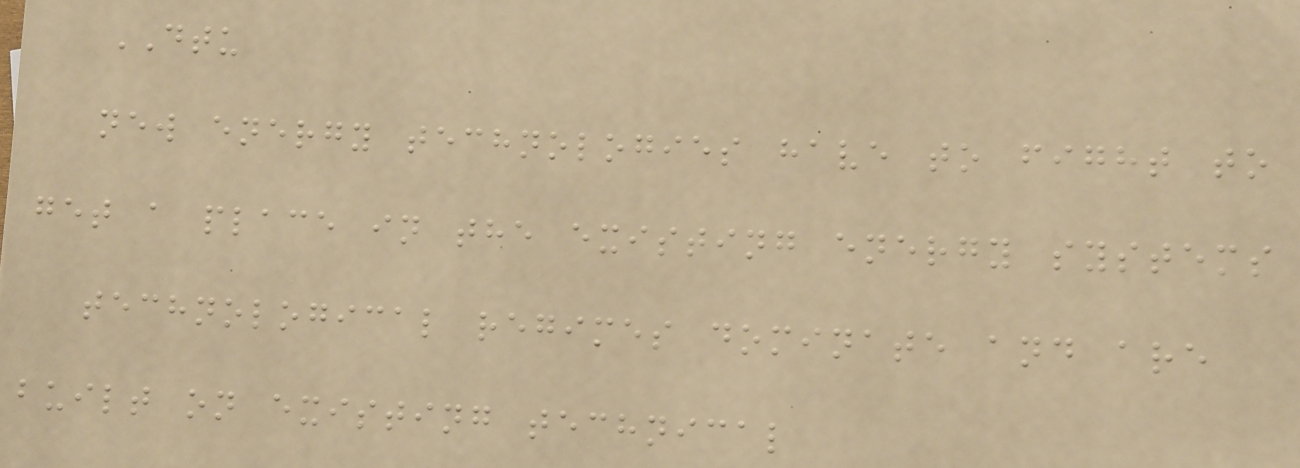DTU
new energy technologies have to fight to
get a place in the existing energy systems
technological regimes dominate and are
built on existing technical
